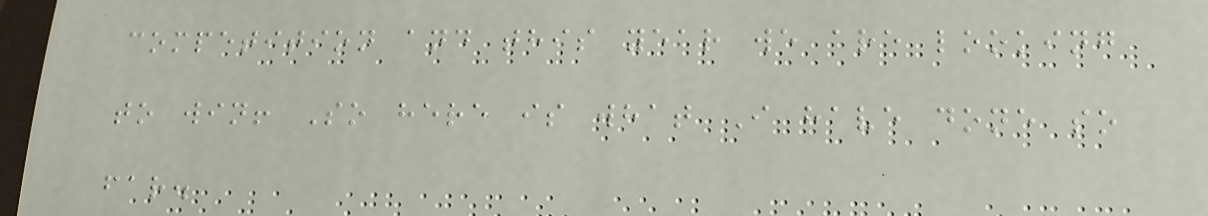competition and this year we are looking
to win! So here is what I have done so
far.
